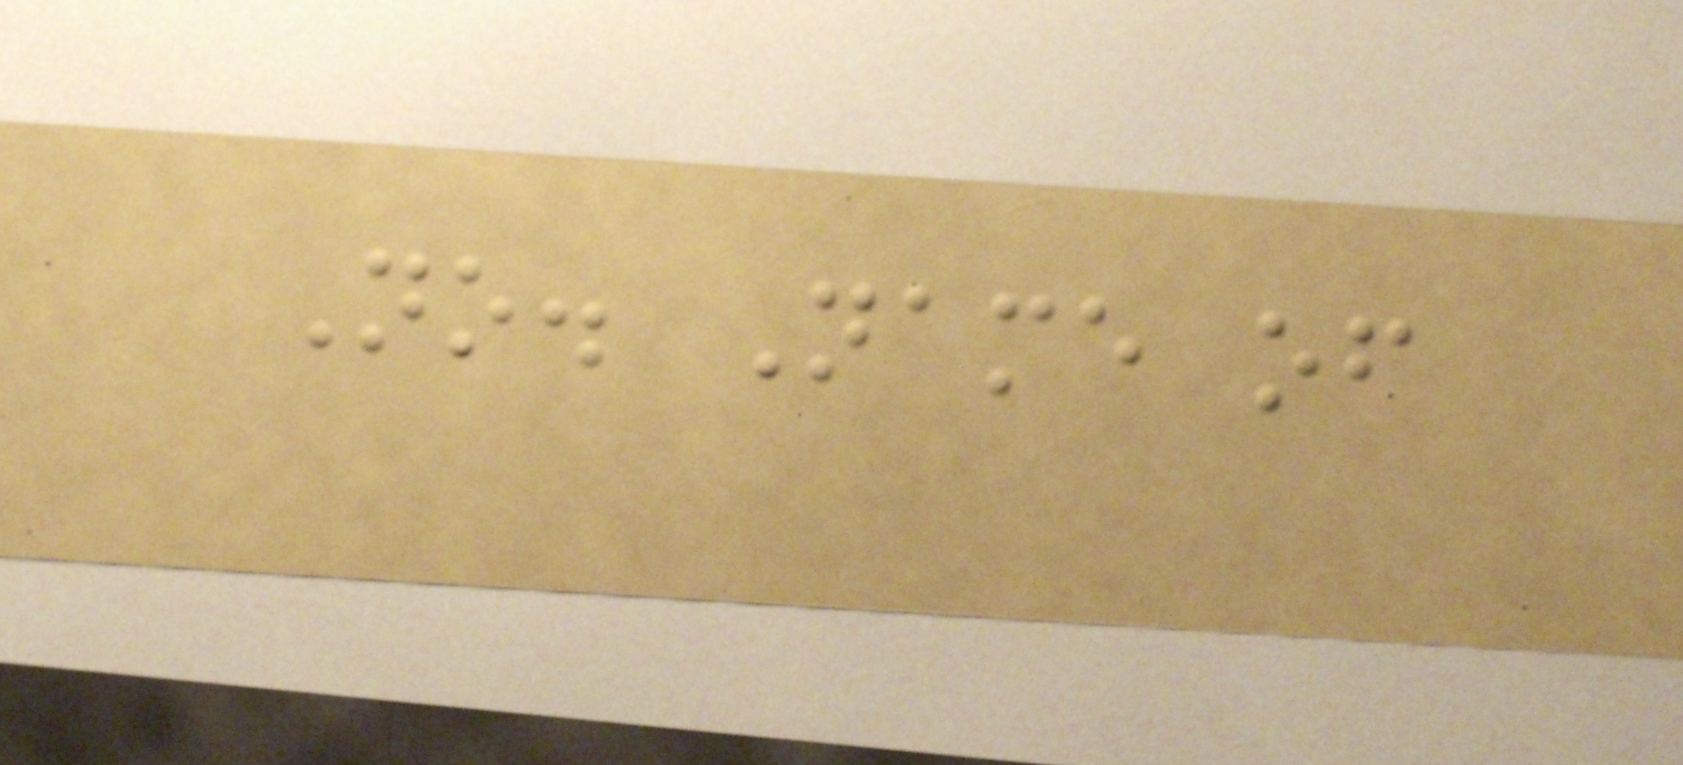No. Name of
